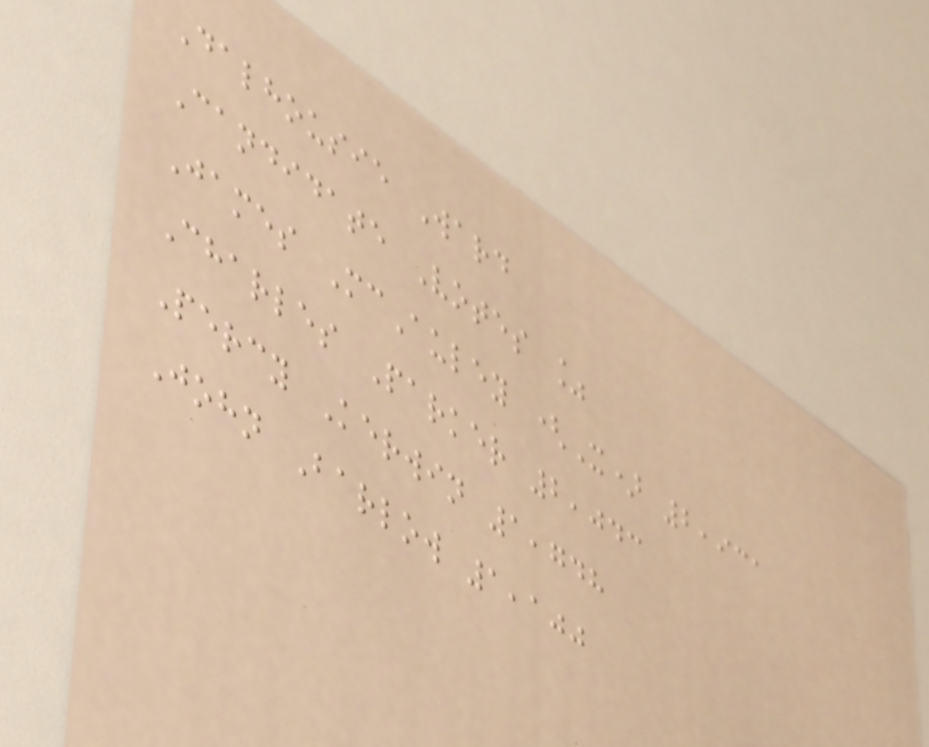Dalhousie Ward
Candidate Votes %
James McAuley (X) 2,931
Charles Parker 2,043
Percy Kerwin 1,748
John Barlow 1,100
